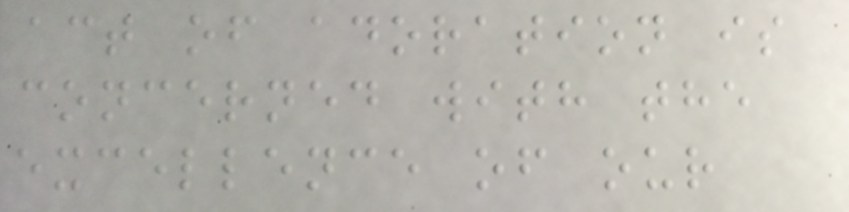act of adoration is
concerned with the
excellence of our
